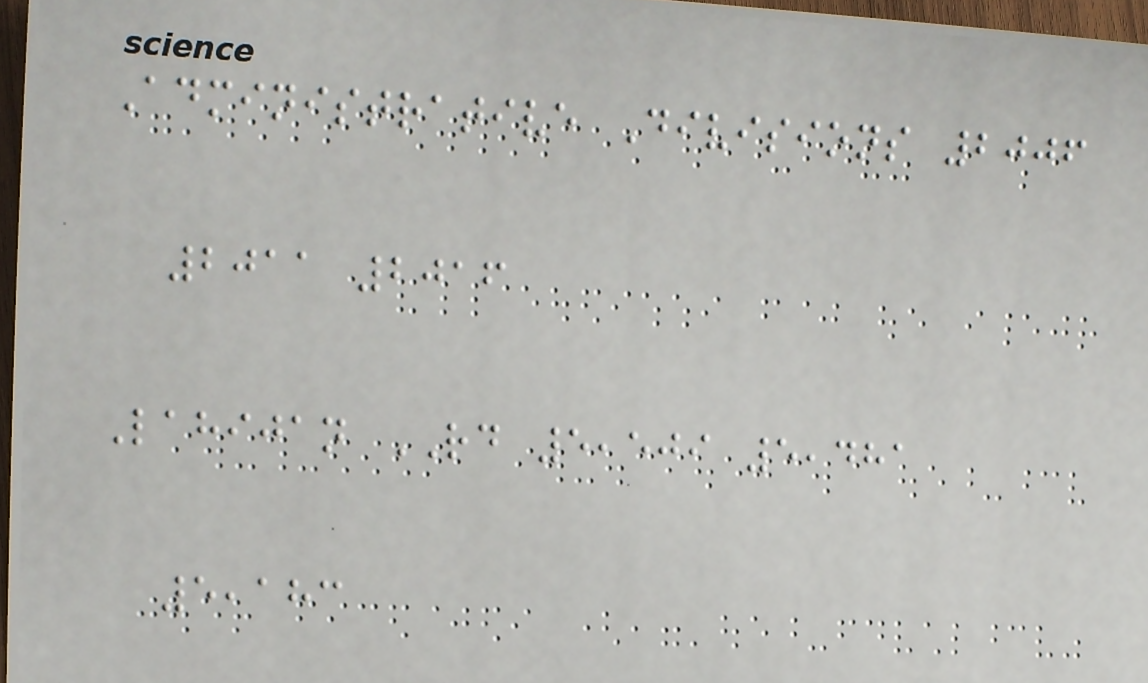Administrative Divisions 2006
2011 2016
Lahijan RD 5,509 5,481
5,183
